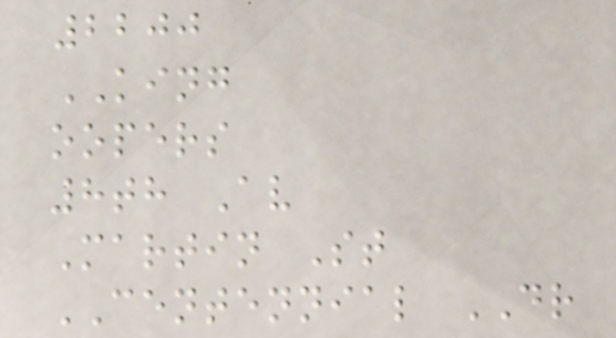2200
KING
oopers
8th Av
Martin St
CENTENNIAL DR
